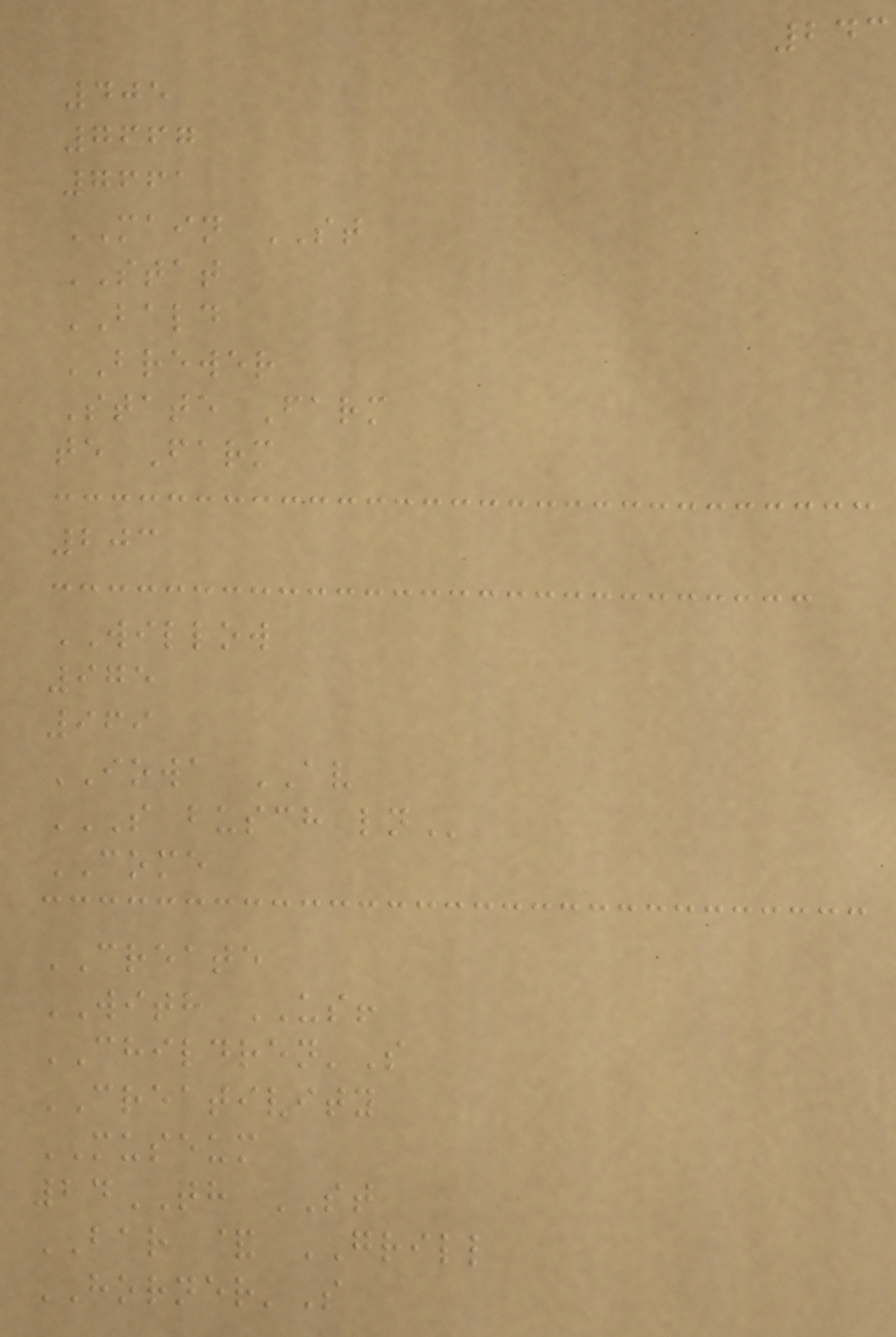243
405
7667
7661
MAIN ST
STAT
BALD
BREWER
State Farm
te Farm
203
WILLOW
975
969
IOWA AV
S BUSCH LN
COME
CREATE
WITH US!
CHILDREN'S
CREATIVITY
MUSEUM
24TH ST
BAR & GRILL
HORNER'S
